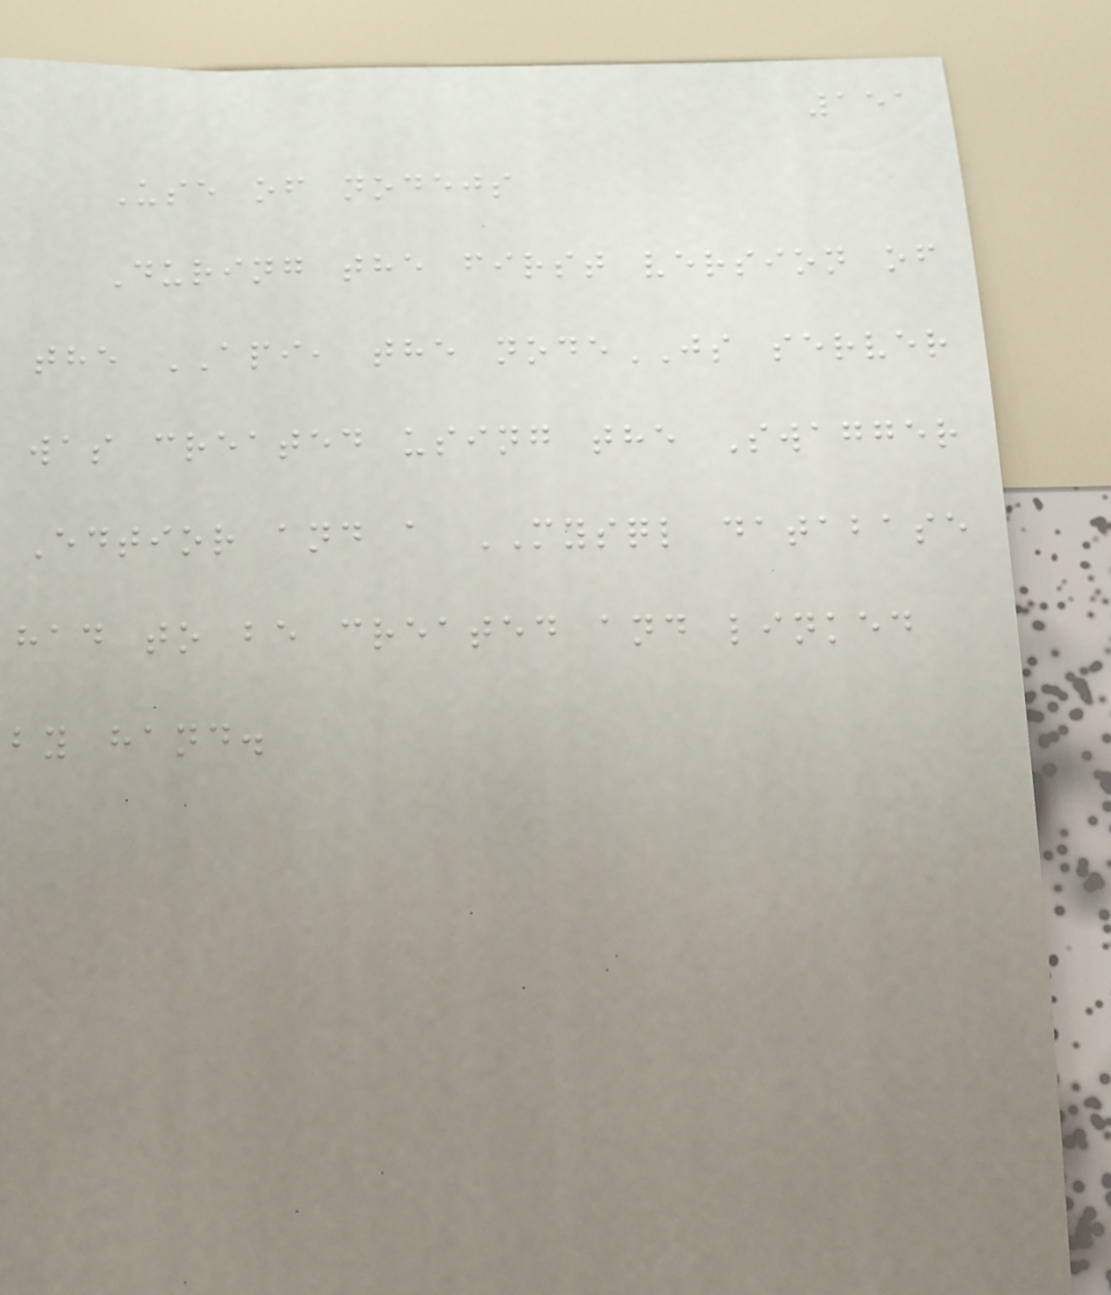151
Use of nodejs
During the first version of
the API, the nodeJS server
was created using the Swagger
Edtior and a MYSQL database
had to be created and linked
by hand.
